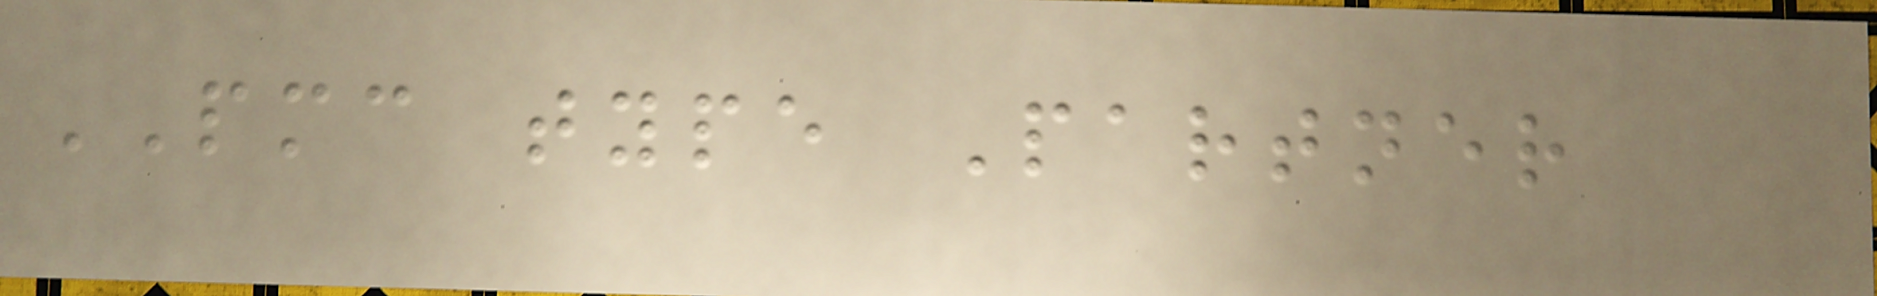PMC type Partner
